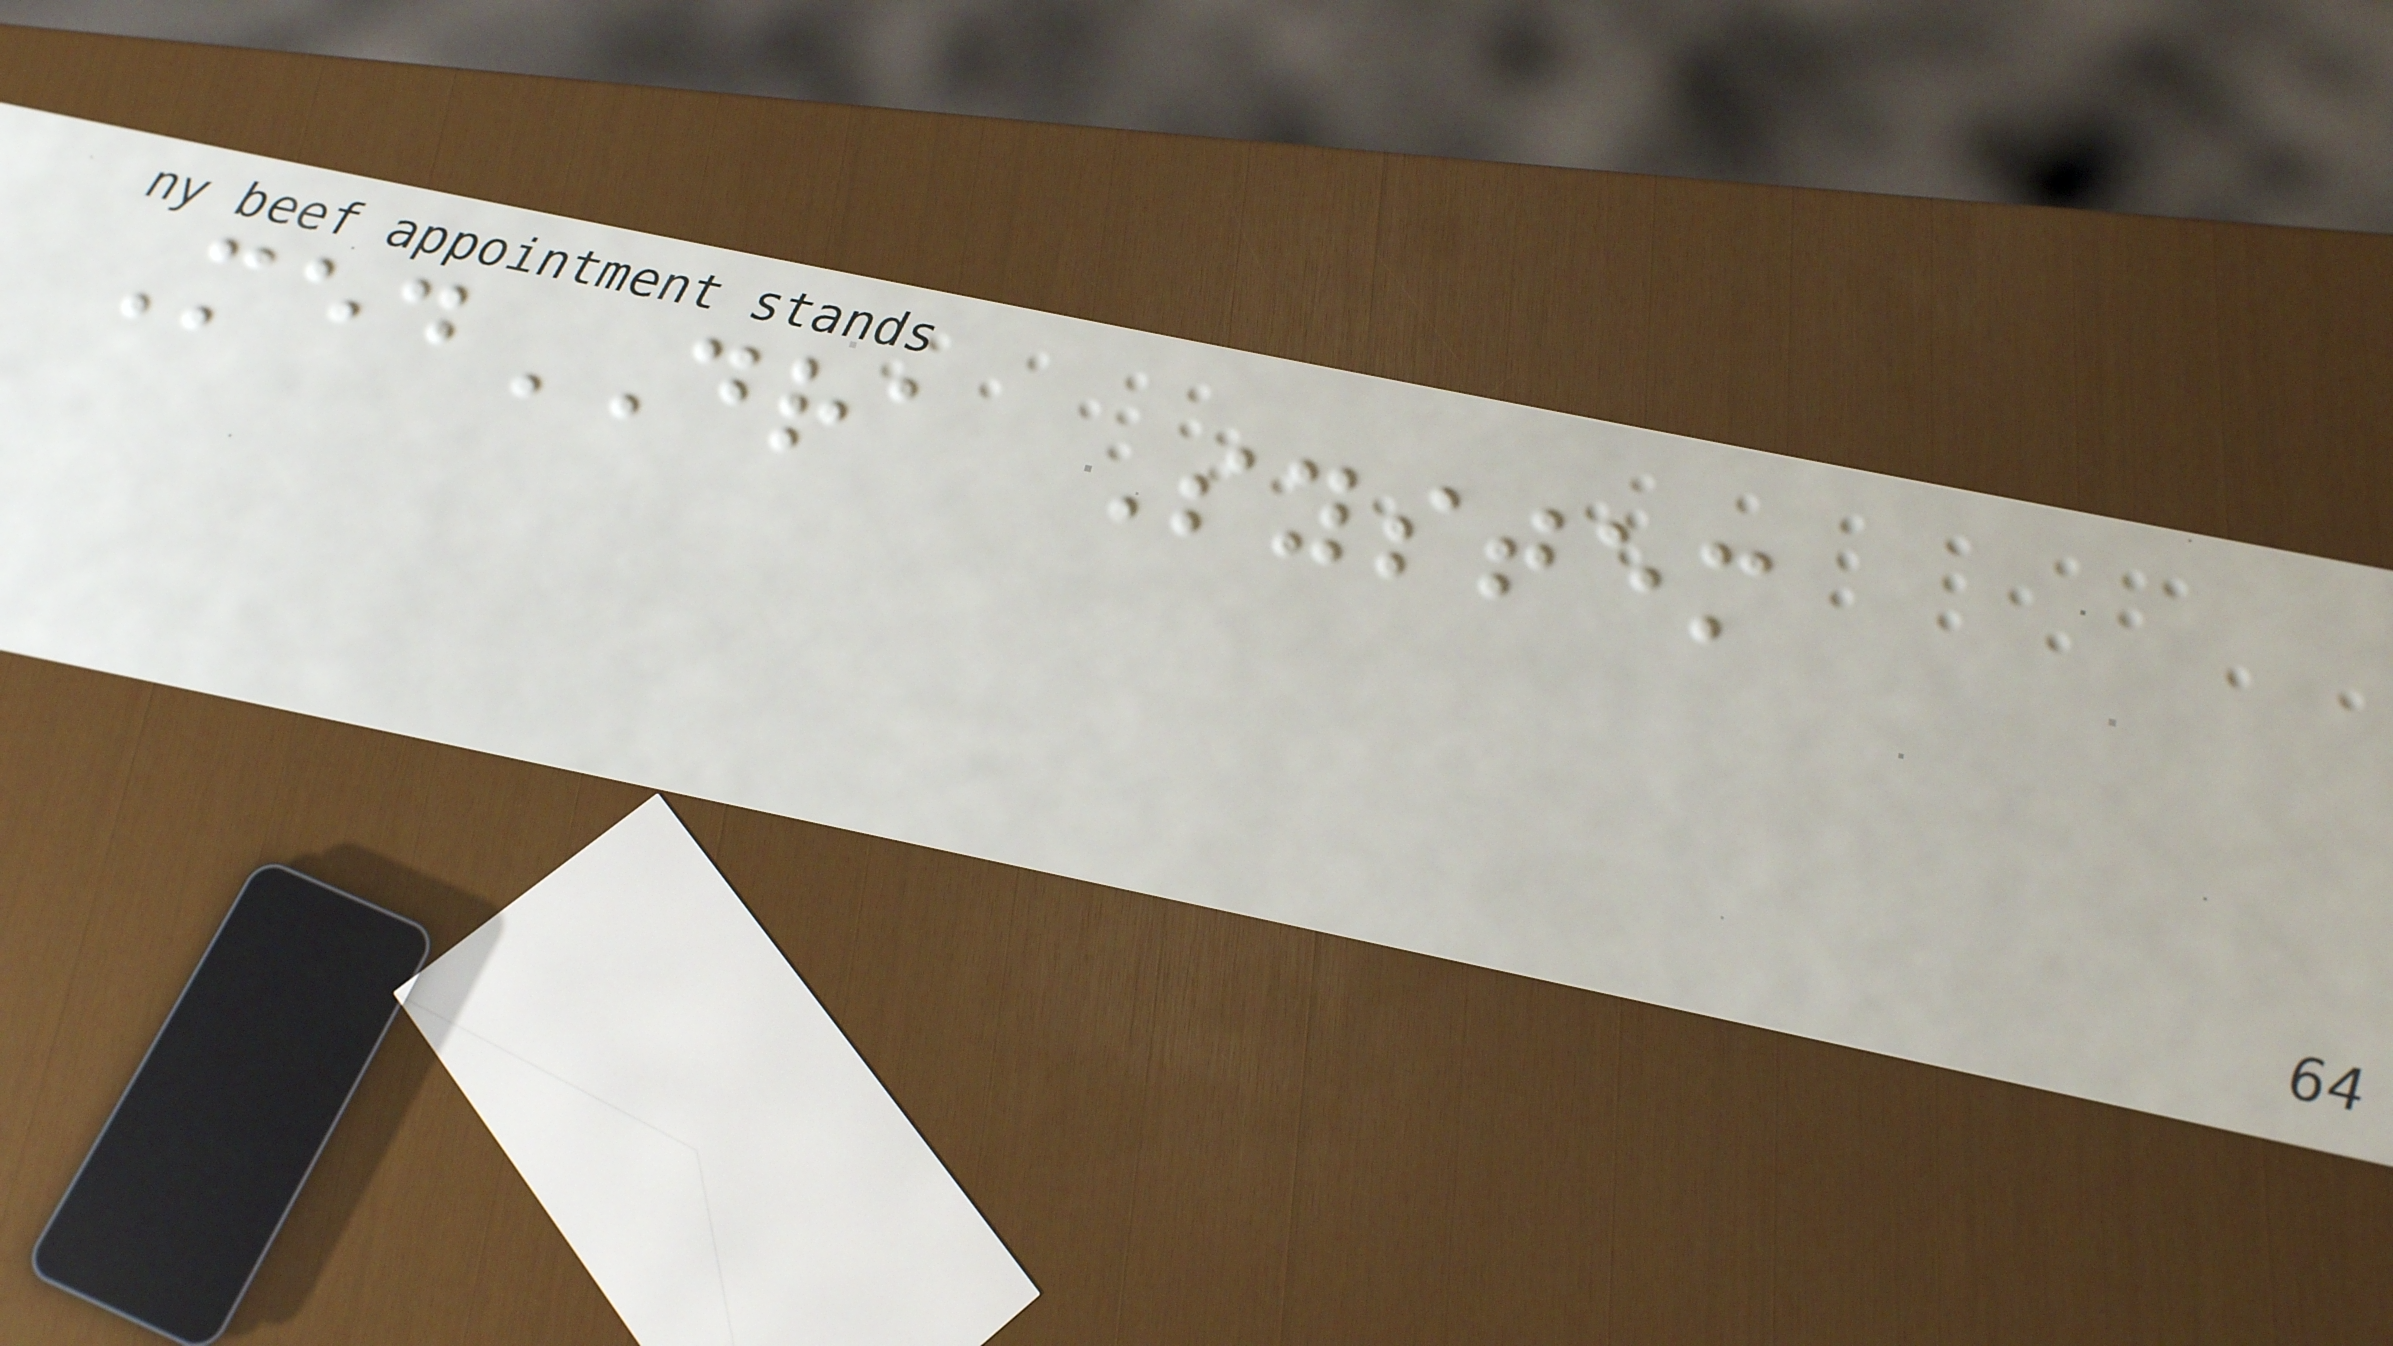MedDRA System
